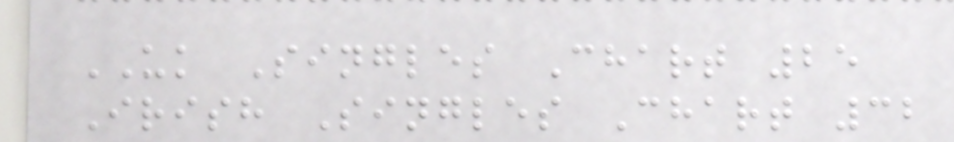UK Singles Chart 25
Irish Singles Chart 32
